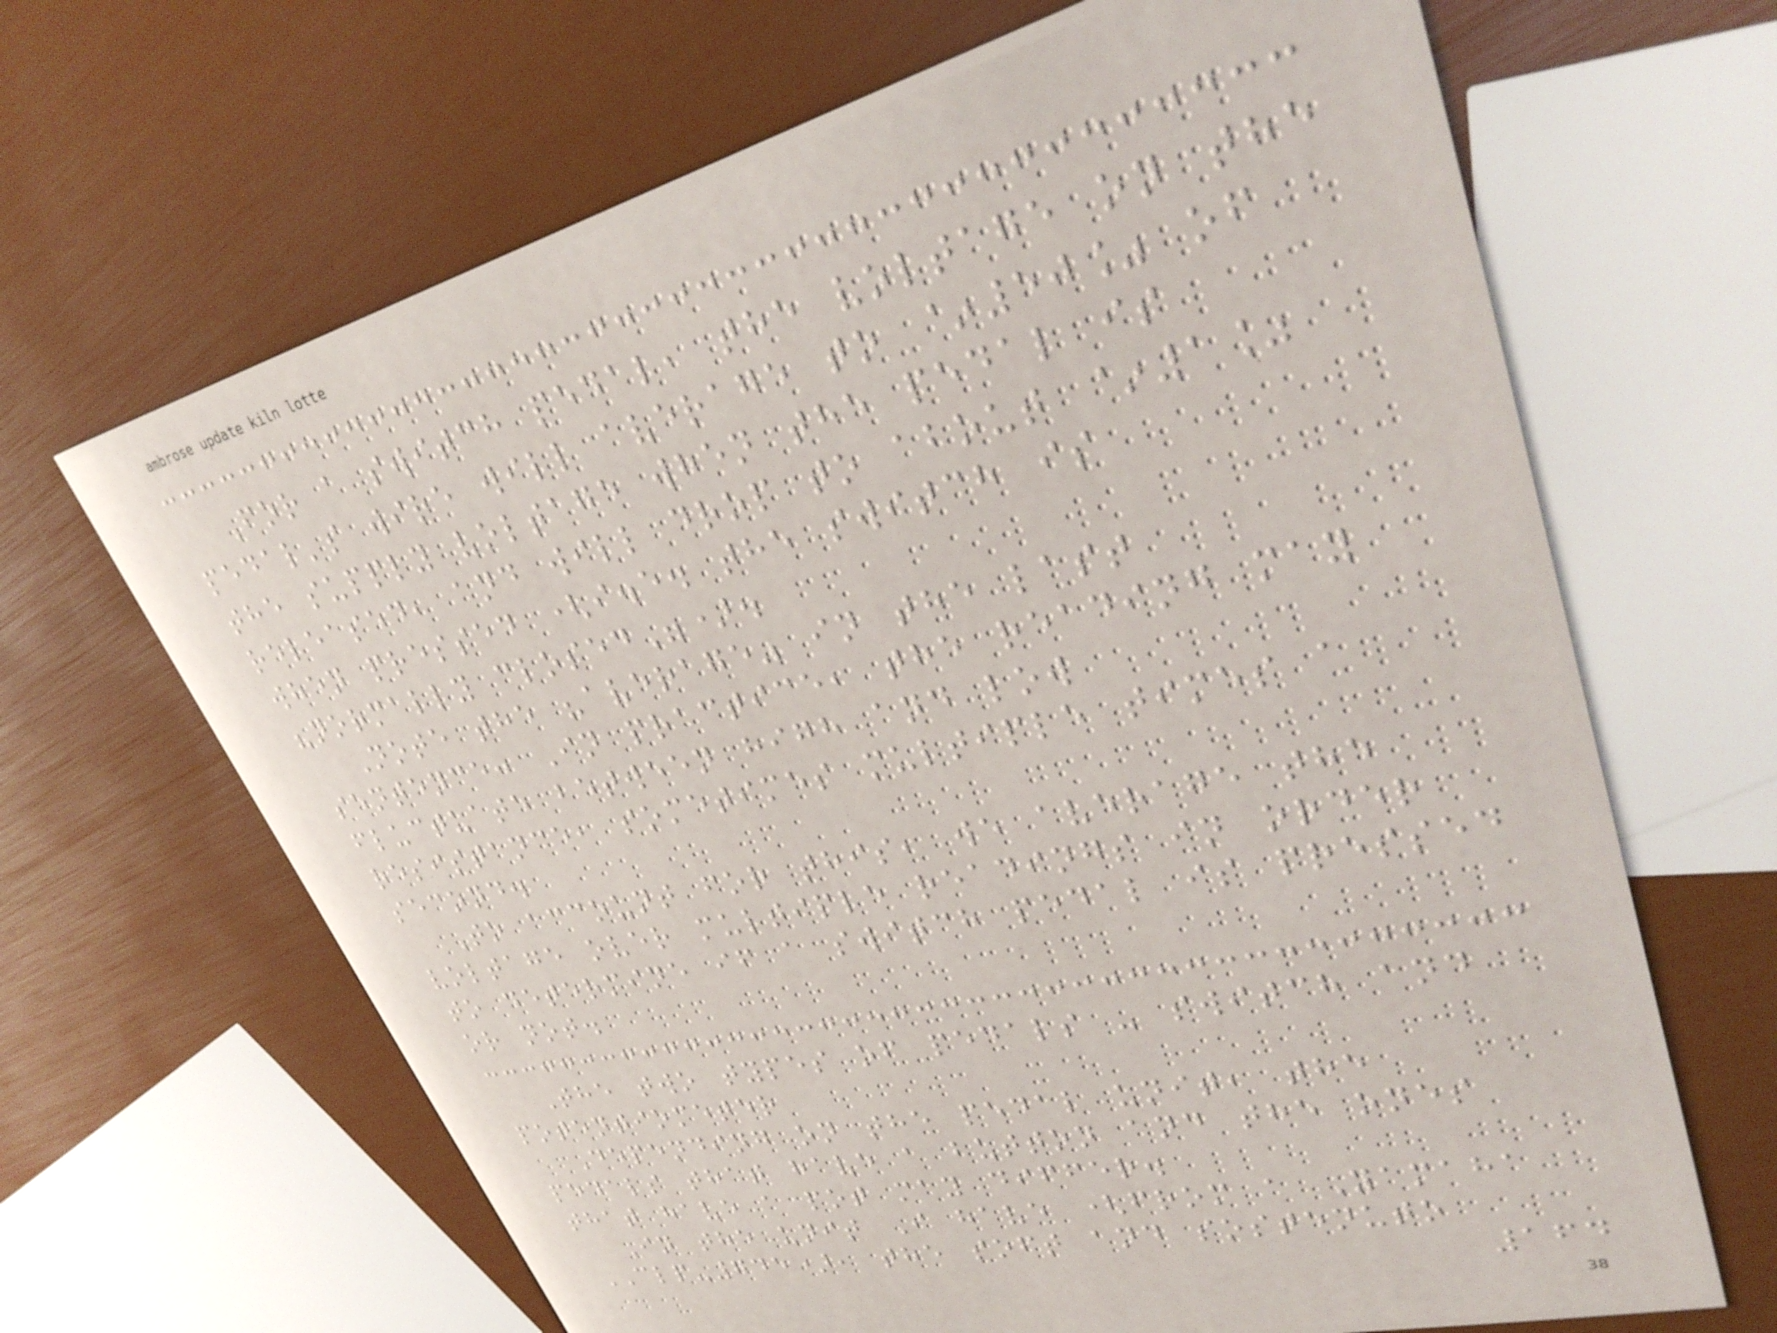For a switch pedal, the voltage on the
pedal's wire will average to ~50% of
the supply voltage when the pedal is
released, and will drop to about ~1%
when pressed (i.e. the switch is
"normally closed").
Note the "average" in the last
sentence: In practice, the reading may
fluctuate between high and low
resistance, sometimes multiple times a
second.
To account for this, we average the
voltage over multiple readings in order
to determine if a switch pedal is pressed
or not.
The two types of pedals - switch and
potentiometer
Depending on the pedal unit, the
pedals that have a button and the ones
that have a pot may differ.
In the unit I have (from a Yamaha
CLP-745), the soft and sostenuto
164
